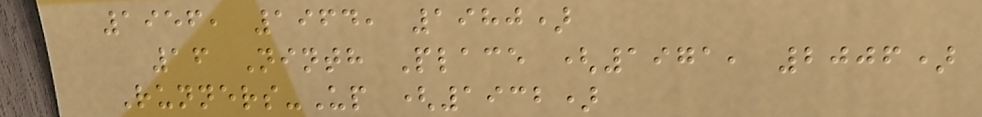1956, 1964, 1980)
16 Ninth Place (1971, 2006)
Runners-Up (1932)
